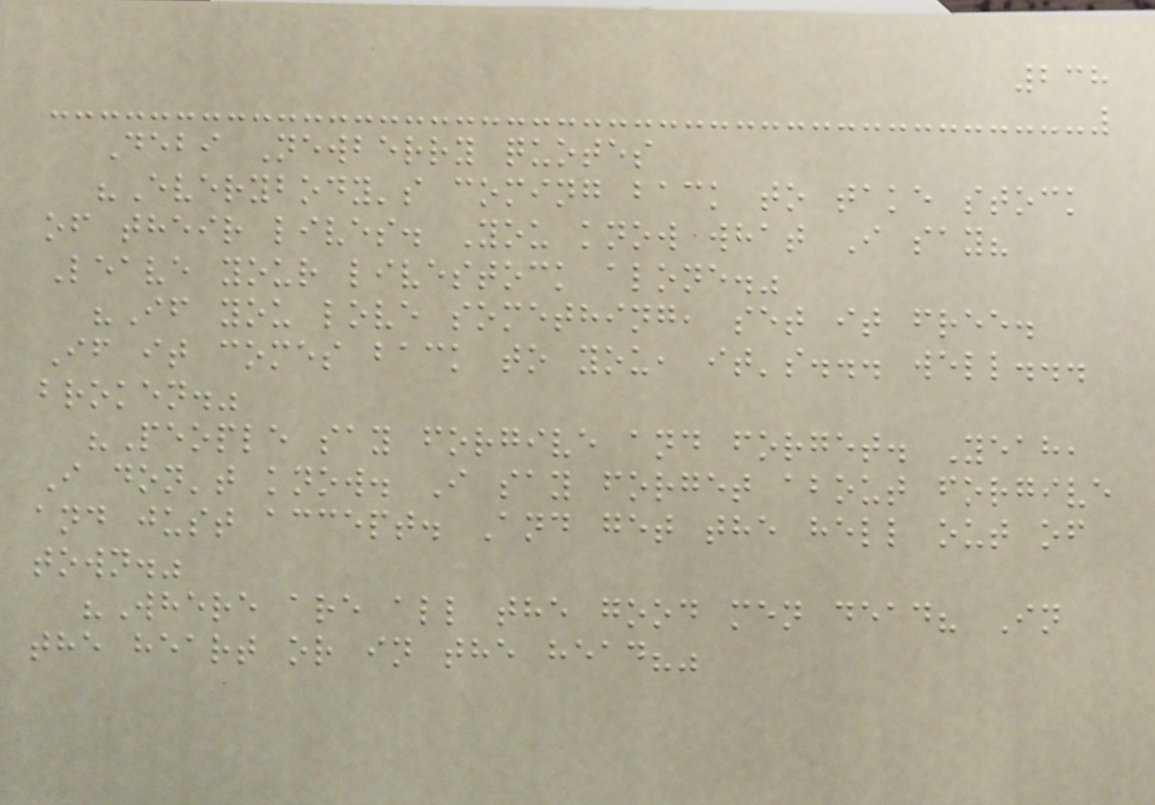238
Debi Newberry quotes
"Everybody's coming back to take stock
of their lives. You know what I say?
Leave your livestock alone."
"If you love something, set it free.
If it comes back to you, it's... well...
broken."
"People say forgive and forget. Yeah,
I don't know. I say forget about forgive
and just accept. And get the hell out of
town."
"Where are all the good men dead? In
the heart or in the head?"
